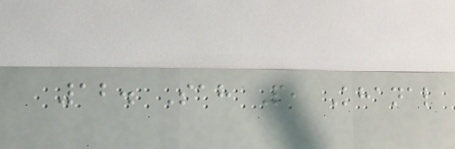12. Sah P, Khanal
